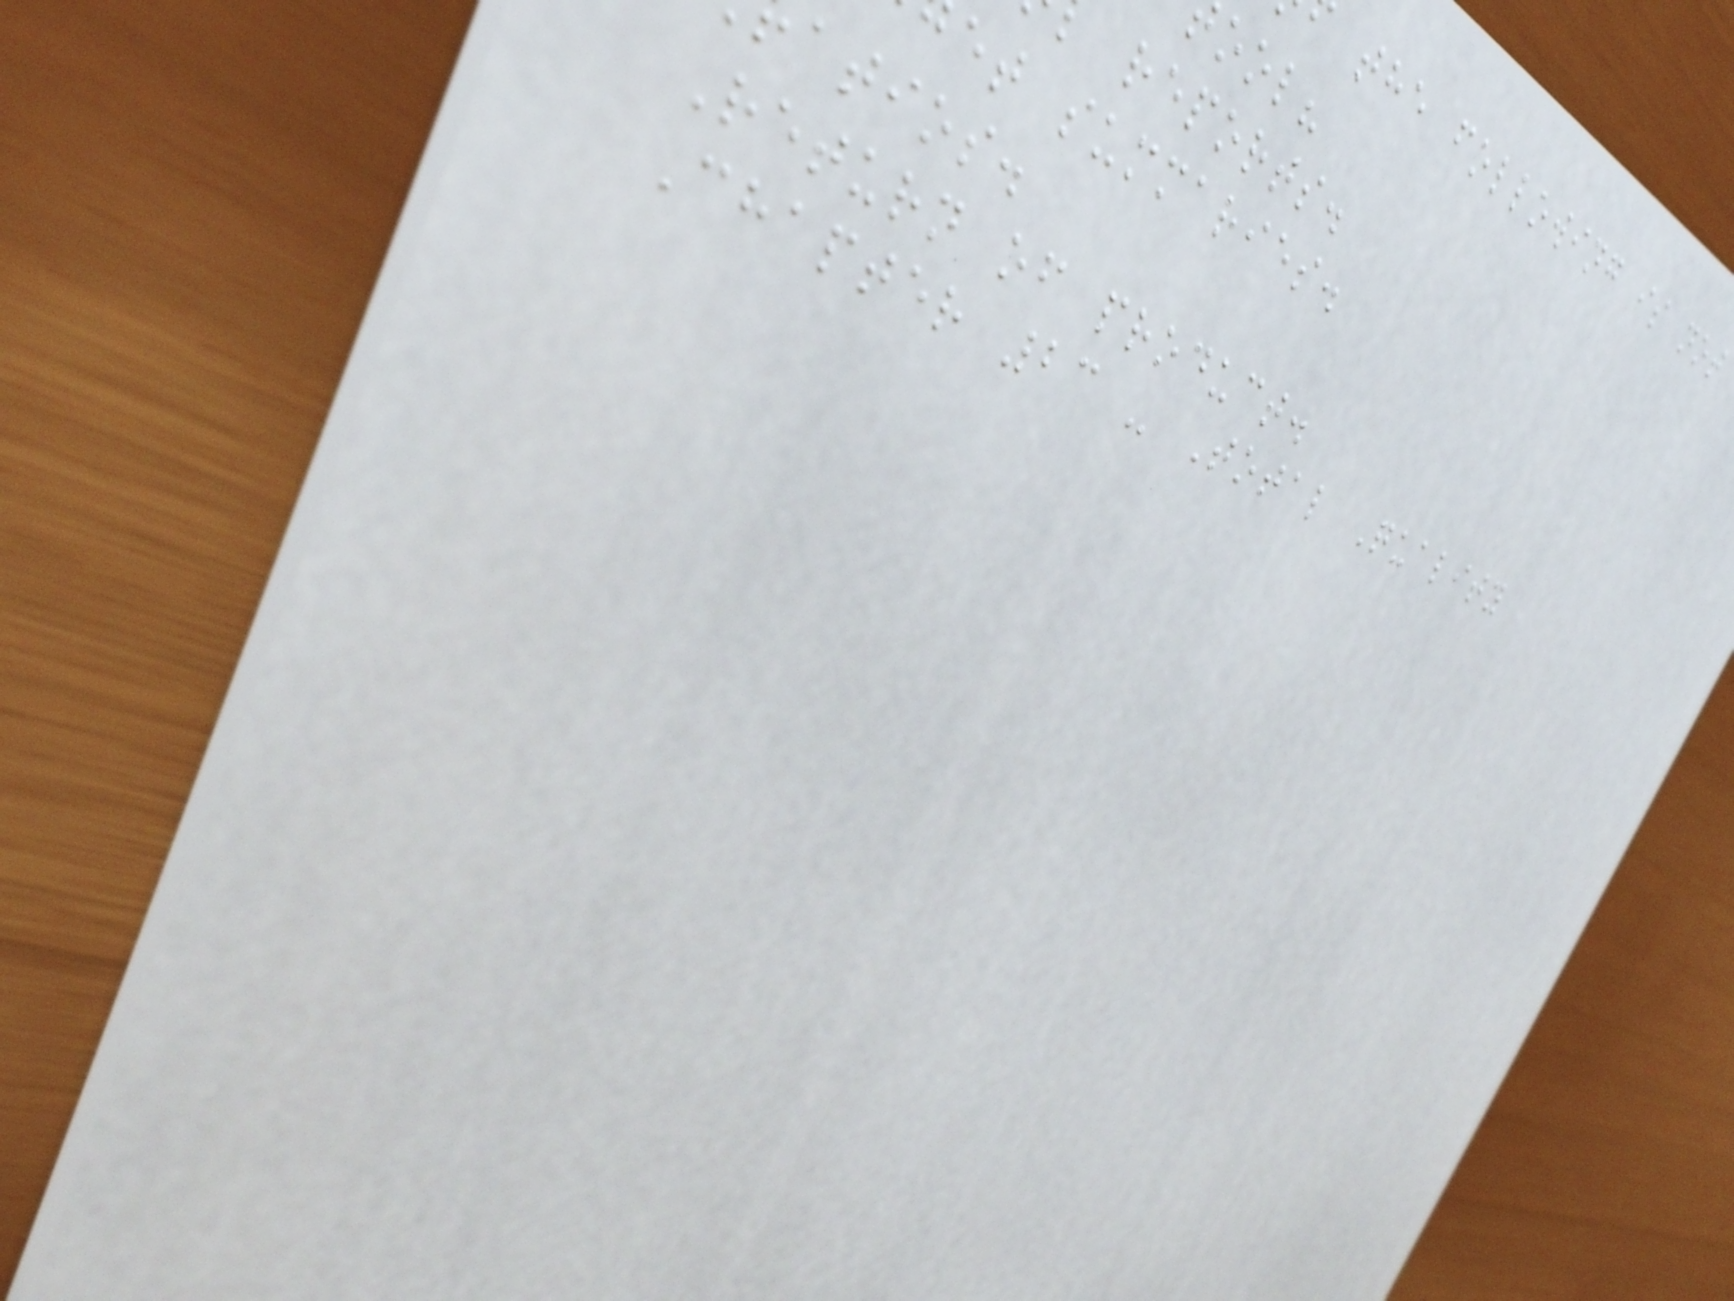the following is not
ool?
reports.
et summaries.
atios.
Return of product.
Chapter 23 - Total Quality
